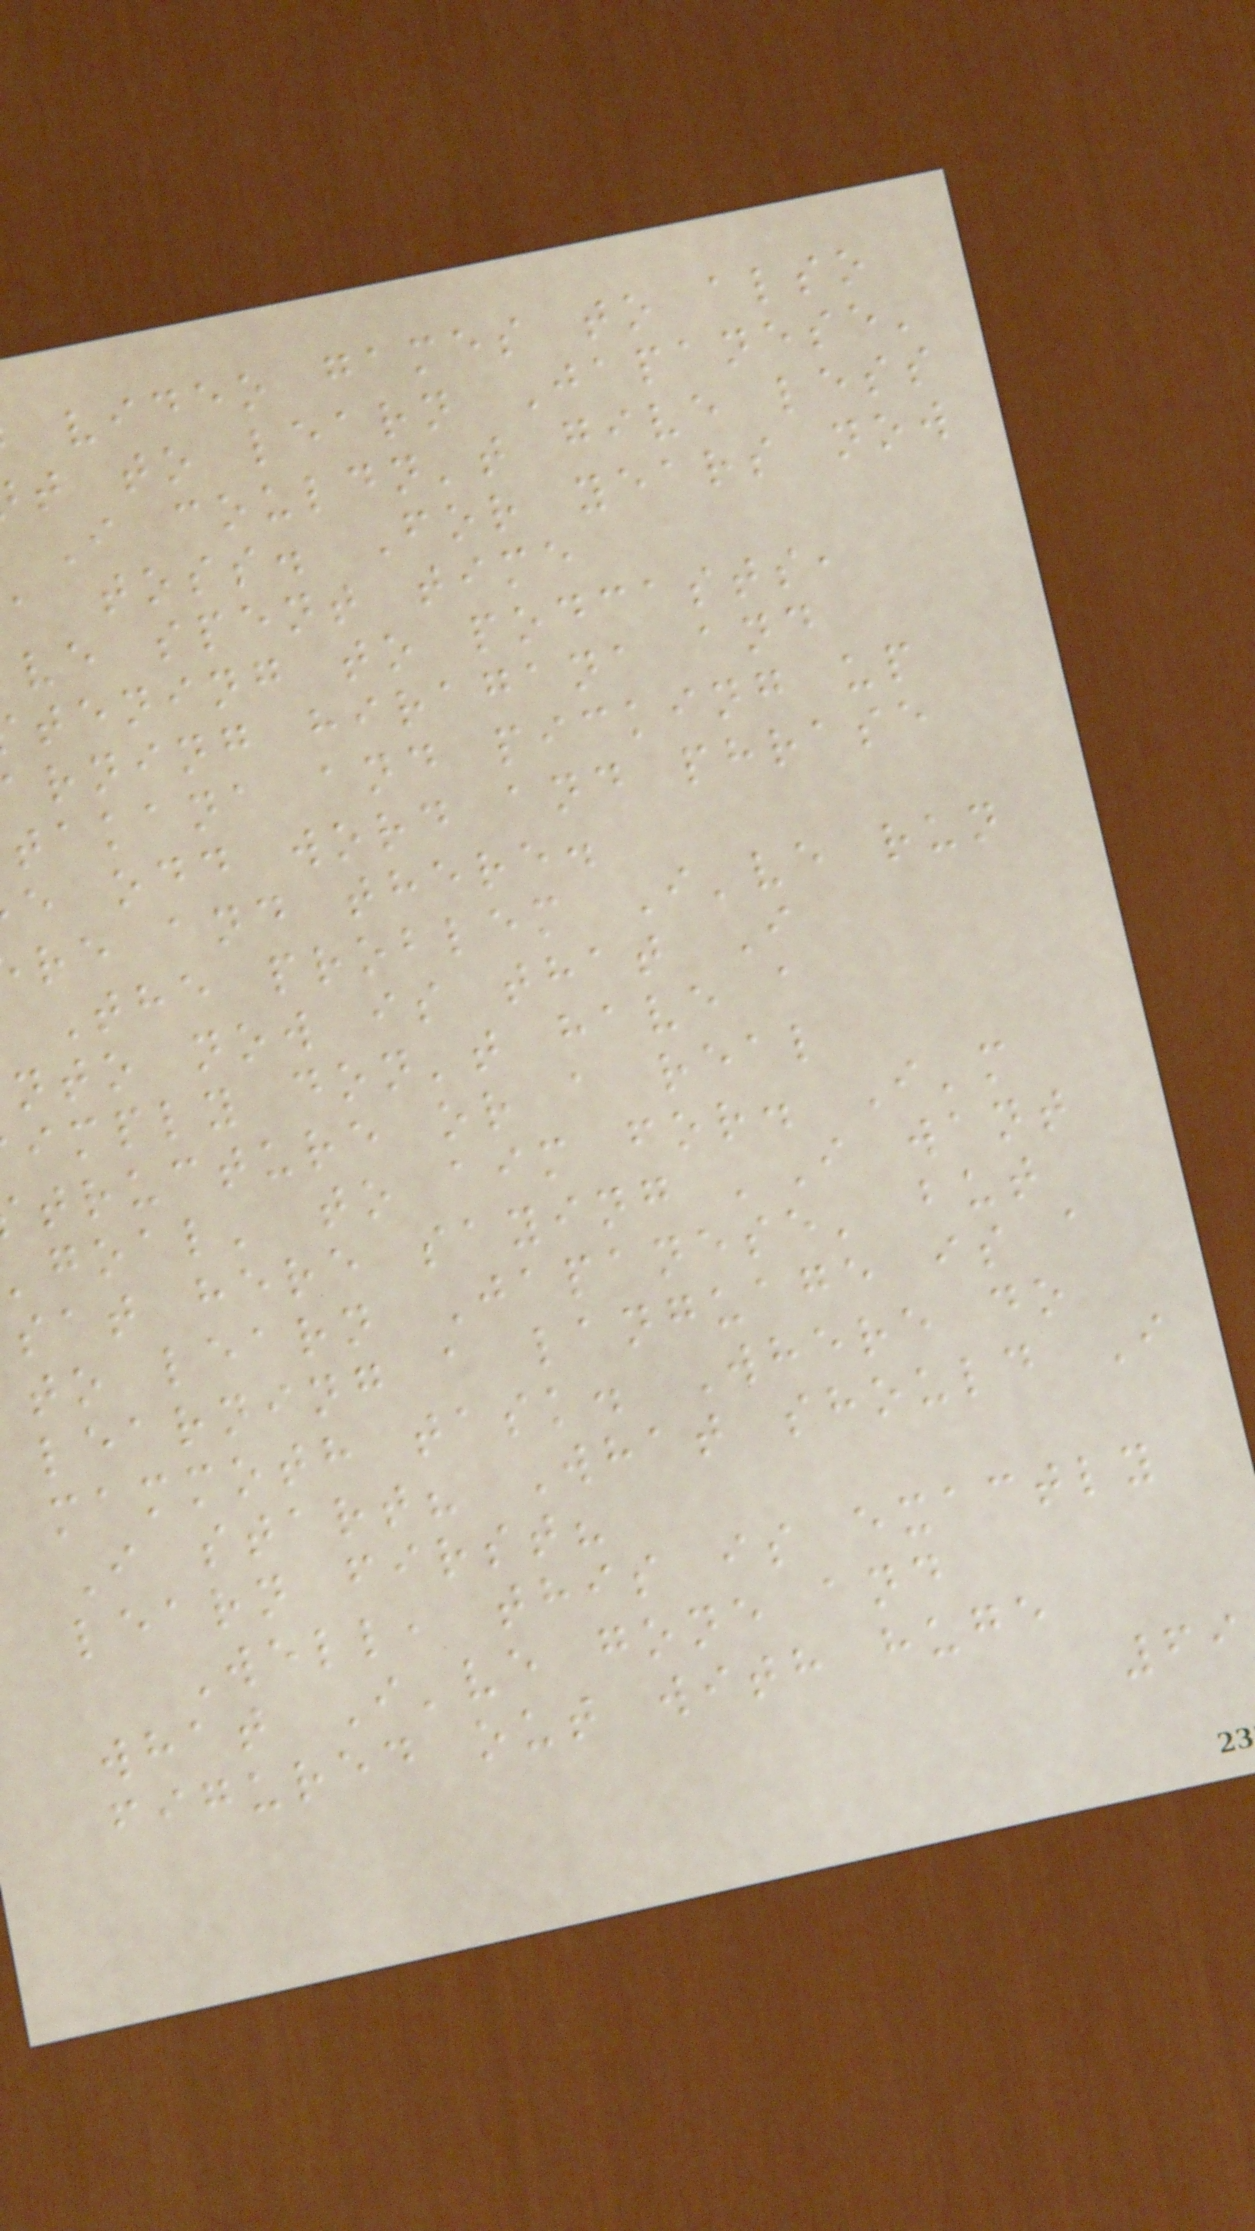video games to also
t to learn Japanese'
I couldn't give less
a toss. For years now
ve spent time
tening to podcasts,
arning hiragana and
takana and picking up
e odd word and phrase
re and there.
The problem I've run
nto now is that I
imply don't have a
tructure or a real
'goal' to aim for. I'm
sat here saying 'I want
to learn Japanese' but
learning a language is a
mammoth task. Where do
I start? What should I
learn first?
Well, this is exactly
what I've gone and
figured out with huge
69
